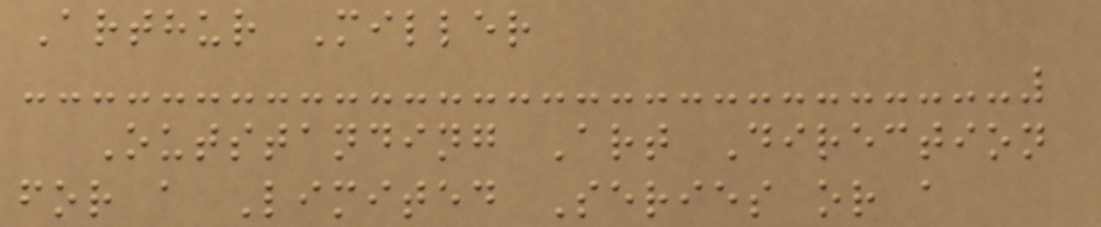Arthur Miller
Outstanding Art Direction
for a Limited Series or a
